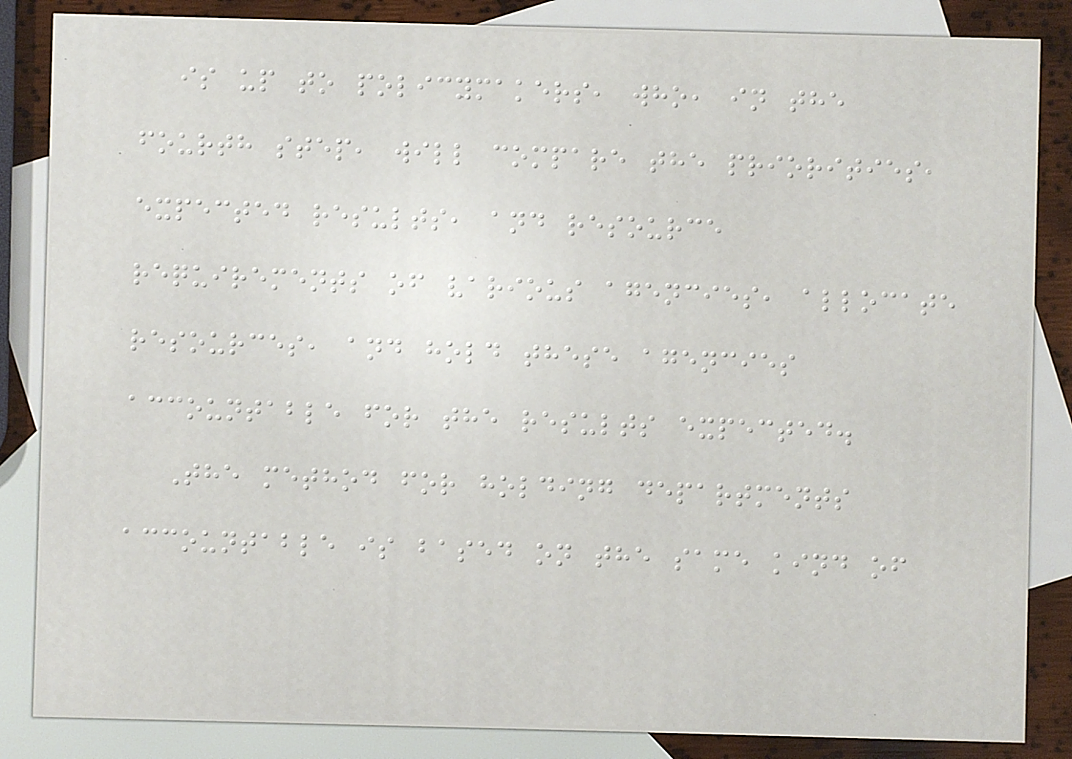is up to policymakers, who, in the
fourth step, will compare the priorities,
expected results, and resource
requirements of various agencies, allocate
resources, and hold these agencies
accountable for the results expected.
The method for holding departments
accountable is based on the same kind of
